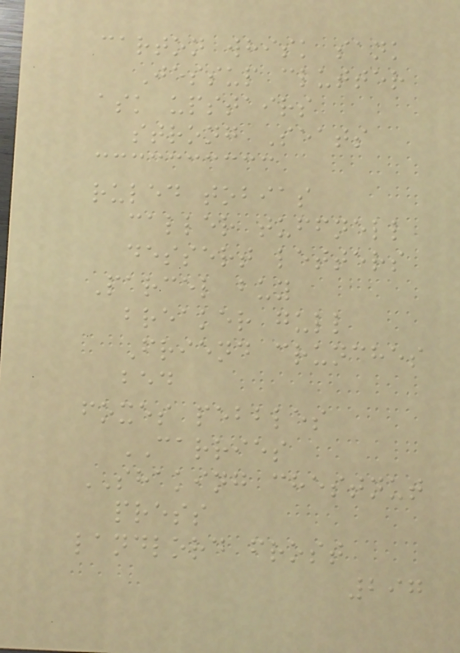carton whisk sank
Jessup clutter
ask upstairs
strong Seats
ruled tobias
caller tuffnell
dessert letters
Parcel buy
breaker gull
Friend crunches
bed
foxes pebbles
CARRIES
SHAKING chestnut
press
landlord frost
297
